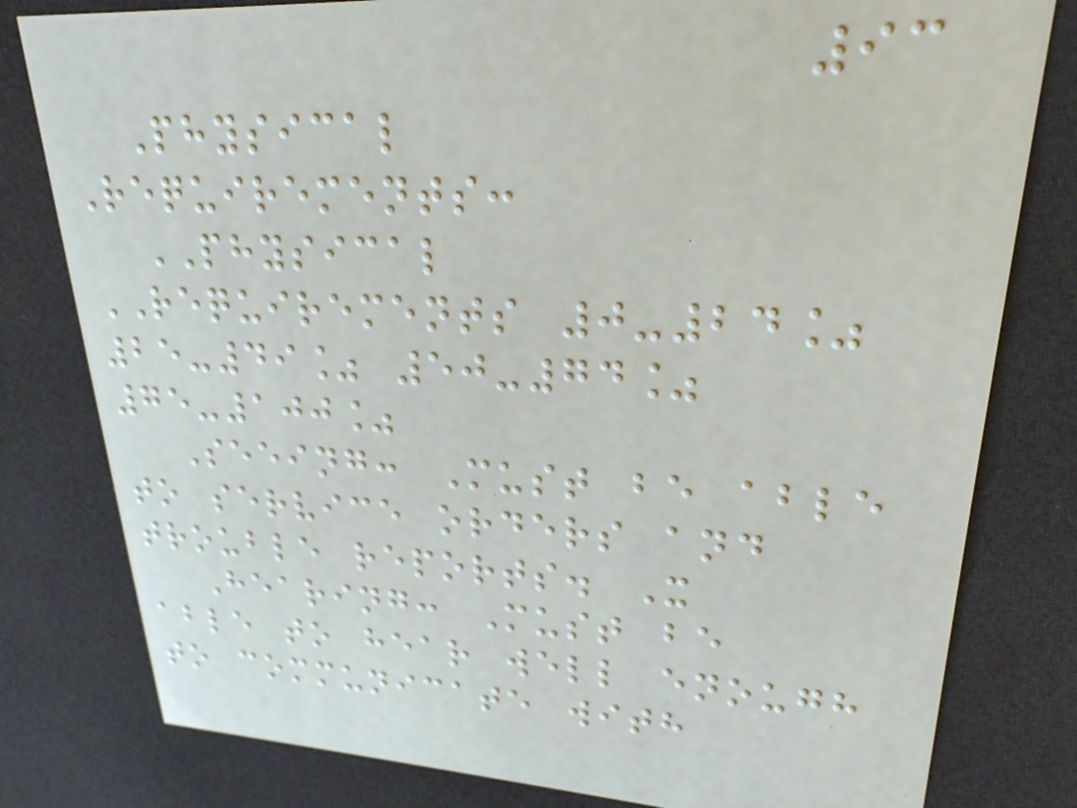93
Physical
Requirements:
PHYSICAL
REQUIREMENTS 0-24%
25-49% 50-74%
75-100%
Seeing: Must be able
to service orders and
trouble reports. X
Hearing: Must be
able to hear well enough
to communicate with
